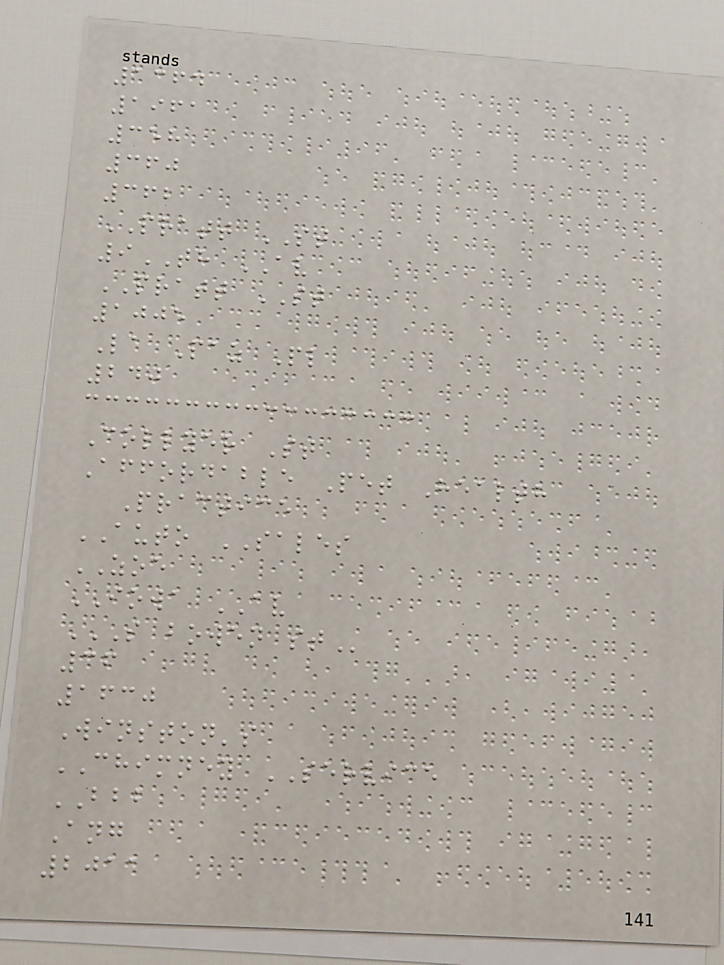1364
1961
358
360
362
PRATT ST
9TH AV
PRATT ST
1005
La Paz Pl
240
Collyer St
Affordable Pet Health
Practice
AUTO SALES
ZOE
IOWA AV
S BOWEN ST
36
1630
Winston's
CHIMNEY SERVICE
BBB
Ang
2011
